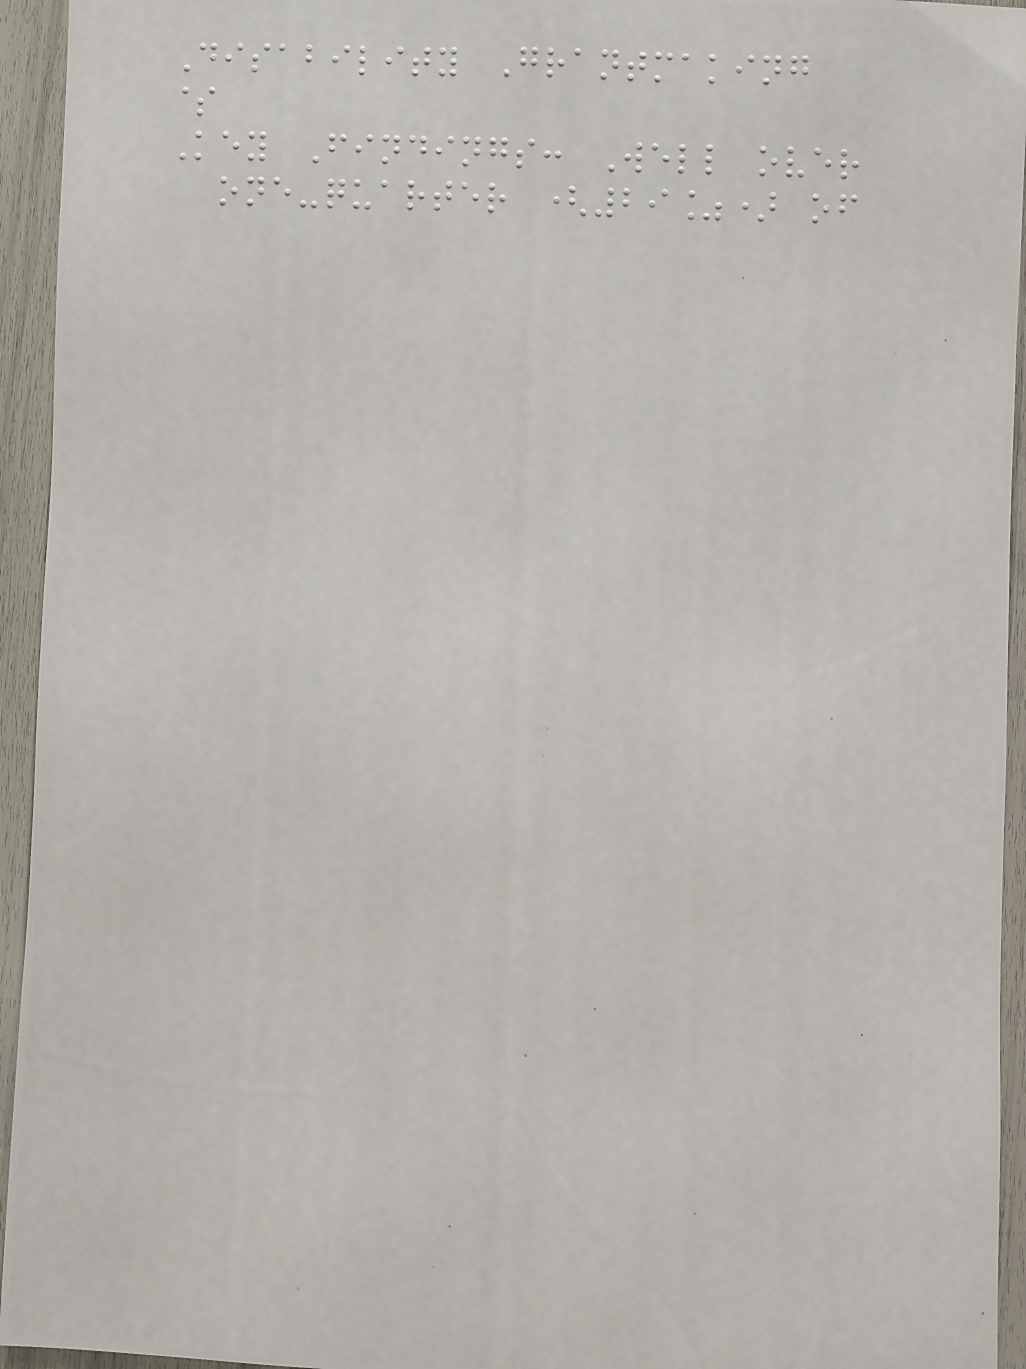Disability Grantmaking
$
Key Findings: Well over
one-quarter (29%) of
